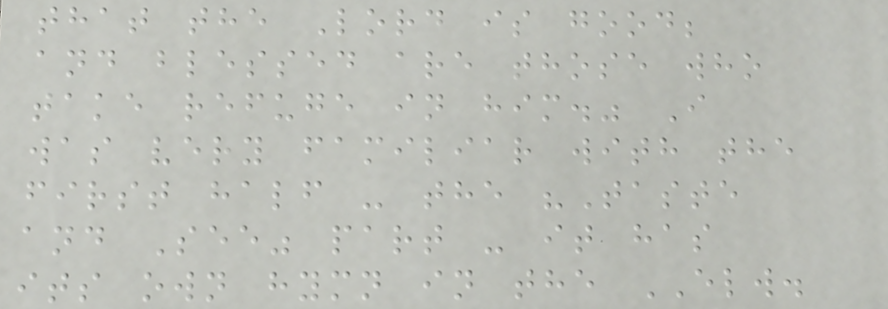that the Lord is good;
and blessed are those who
take refuge in him." I
was very familiar with the
first half - the "Taste
and See" part - it has
its own hymn in the ELW.
